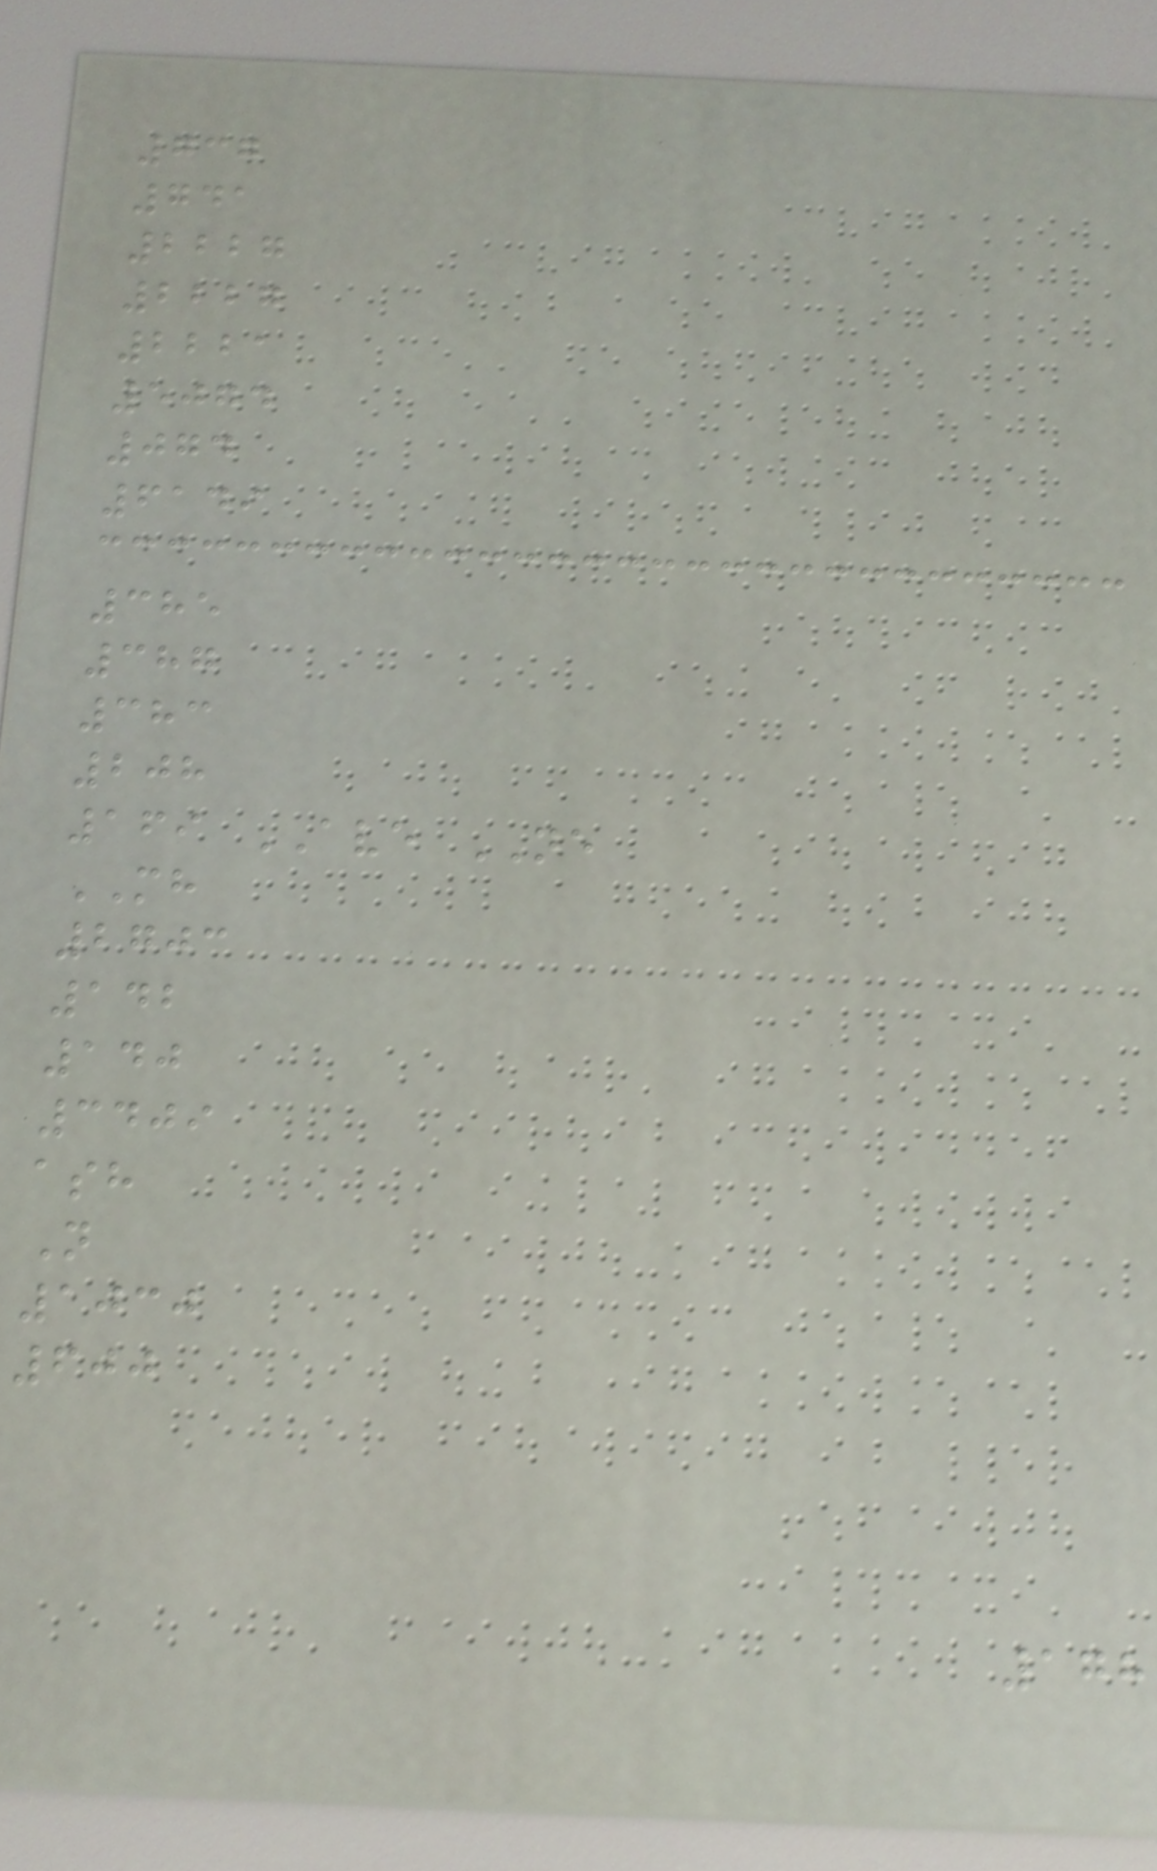737
741
2227
2227
2221
5074
074
6149
385
387
383
208
169 AVE NE
MH
2703
142
140
3409
ash
N
1030
600
178
